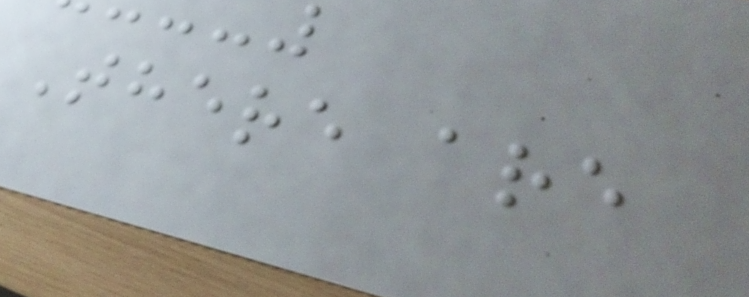There are
